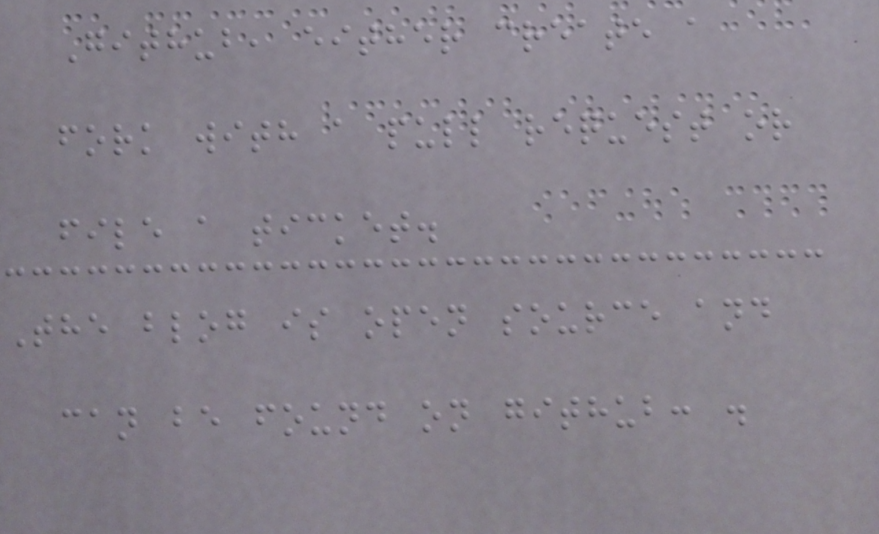Github, either create a
fork with a pull request or
file a ticket.
The blog is open source and
can be found on github: .
